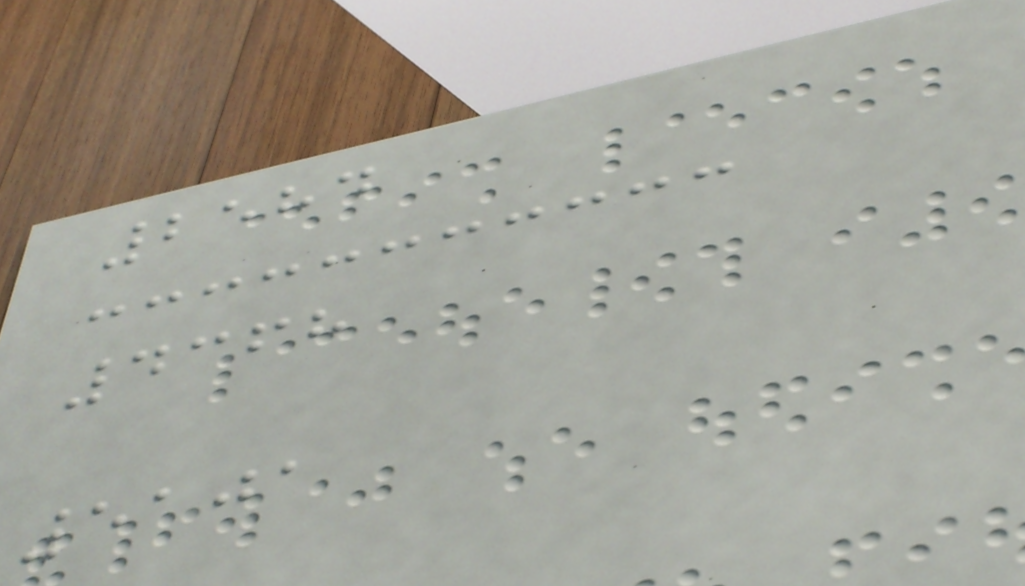2584
4368
5101
